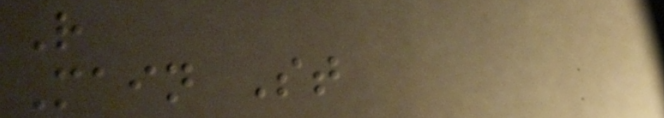R
Main St
